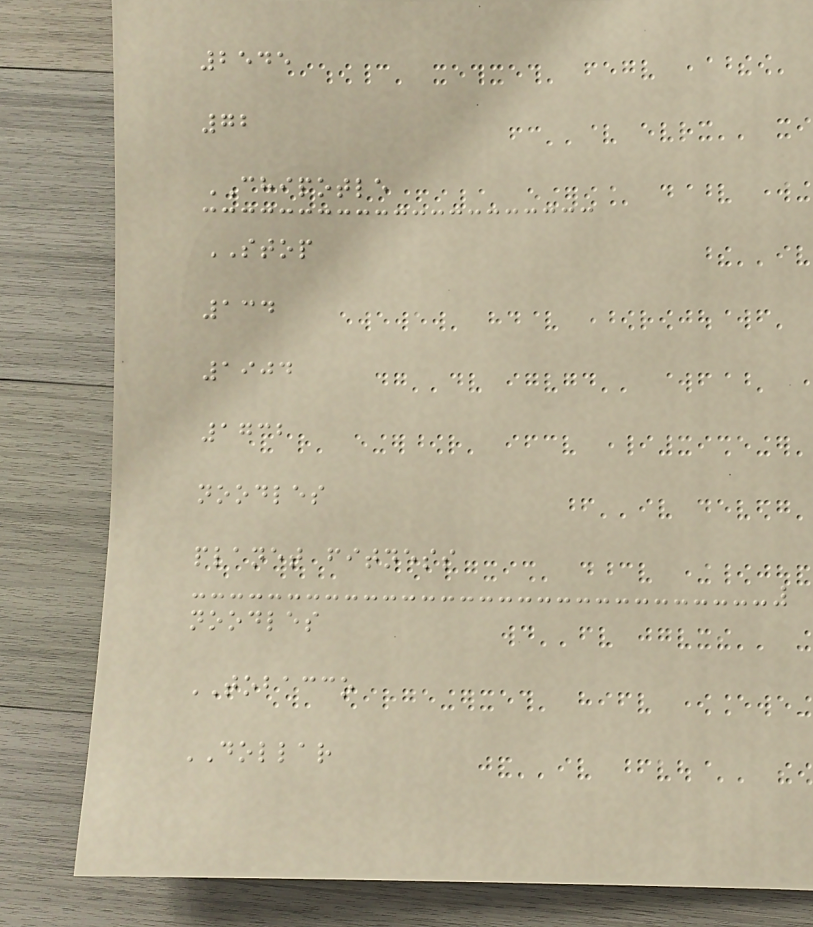2545
72
CHIPOTLE
STOP
134
1904
1732
noodles
planet fitness
noodles
TOBACCO
DOLLAR
